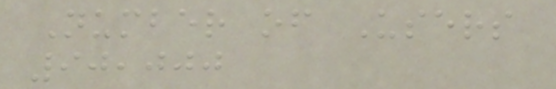Number of Users
90,000
